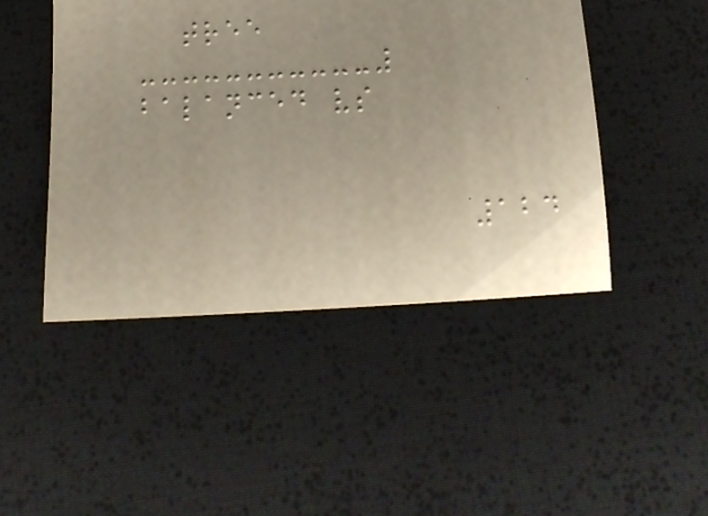tree
balanced vs
124
